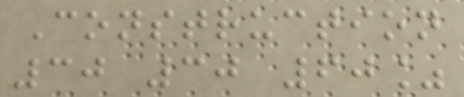Construction
30 30 60%
